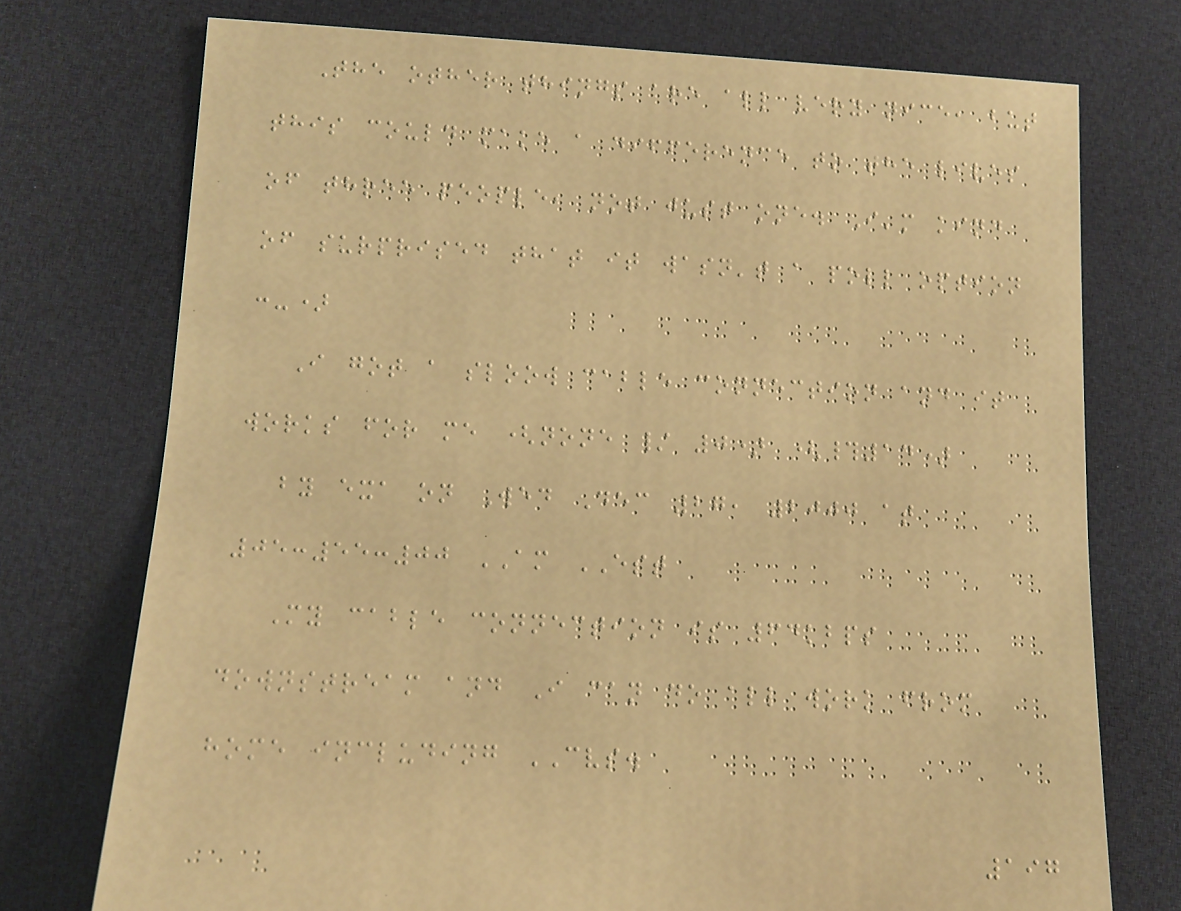The other things are all very nice, but
this could make a difference to the lives
of three people, not just one. I'm kind
of surprised that it wasn't a poll option
:-)
I got a sloow cable connection and it
works for me (none / 0) (#14)
by exa on Wed Dec 27, 2000 at
05:55:00 AM EST
My cable connection is 64kbps
downstream and I can do all work from
home including CVS.
197
